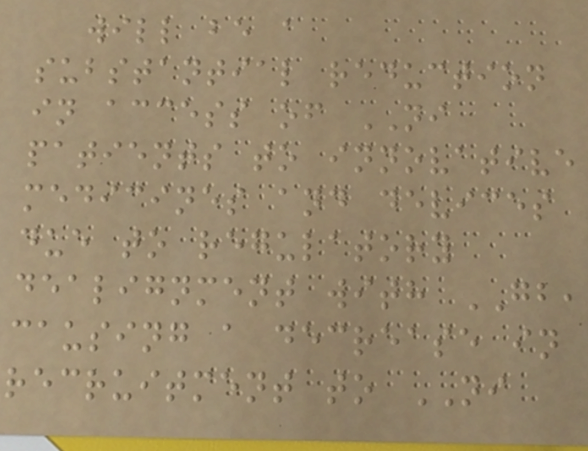will be a
substantial reduction
in access of NI
patients to innovative
medicines and devices
due to regulatory
dealignment with GB,
causing a decrease in
recruitment to NI
